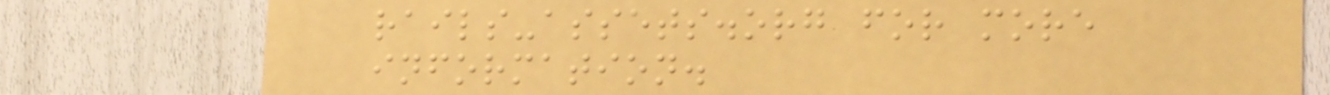rails-assets.org for more
information.
